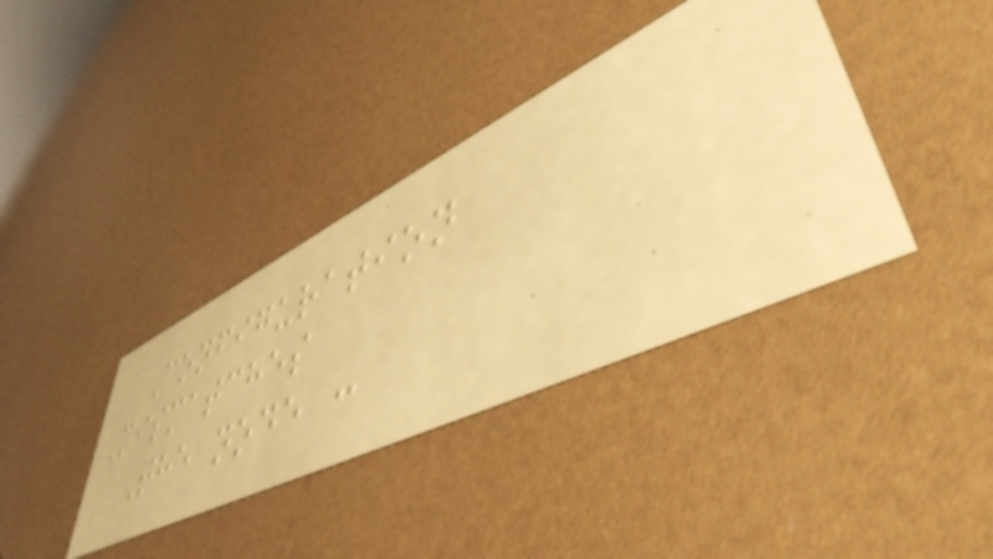Configuration
Mismatches
The node :
